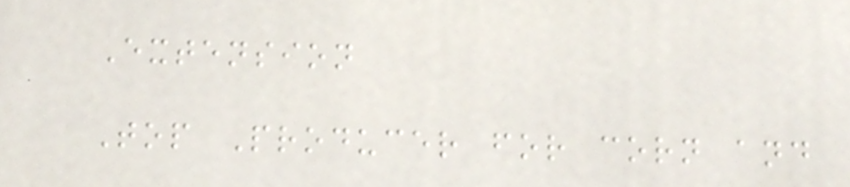Extension
Top Producer for corn and
